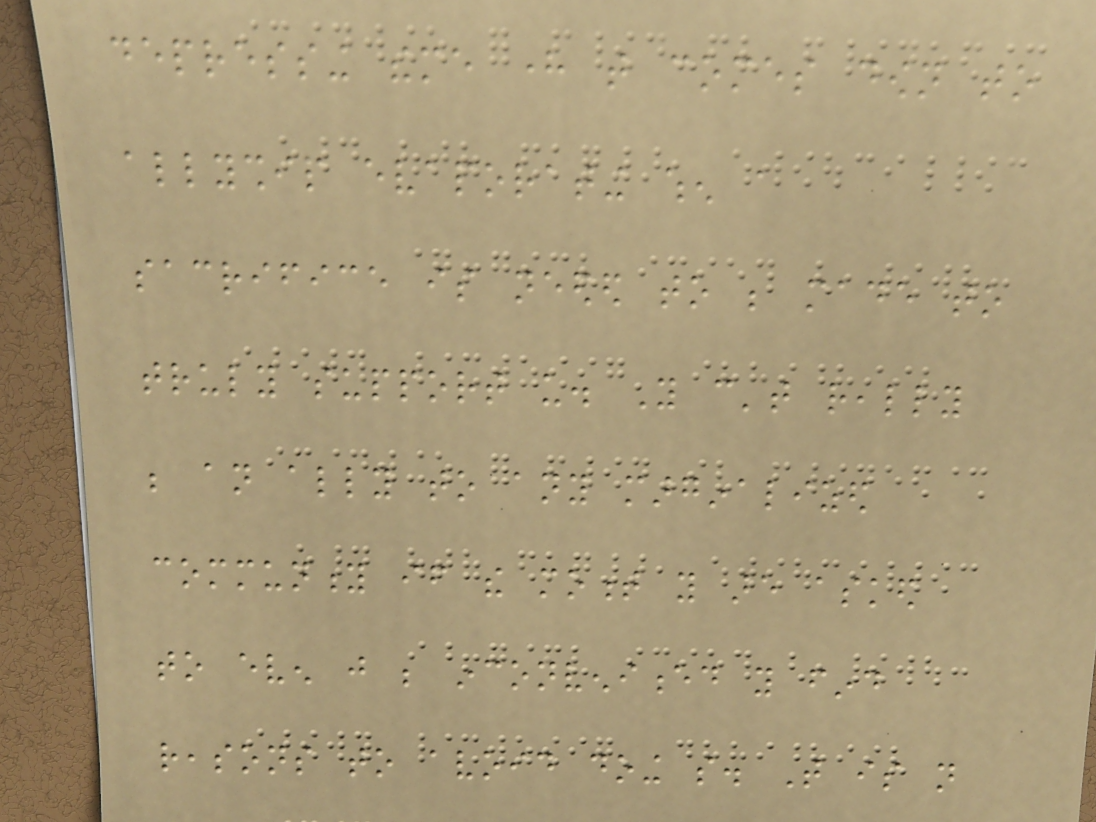depressing theme here that comes down to
allyship evaporating when a
sacrifice is needed to be made to
truly support us. You can't really
be an ally to any marginalized
community if the moment you are asked
to even just be inconvenienced you find
reasons to avoid doing so. That is not
